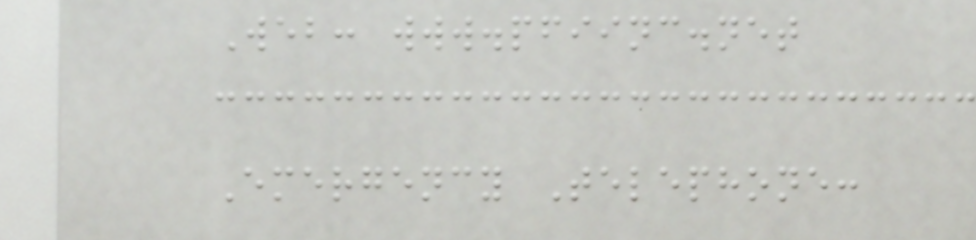Web: www.pfiinc.net
Emergency Telephone:
